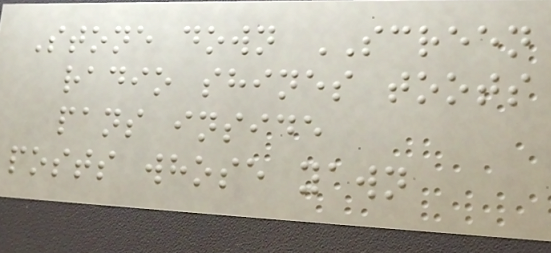Stone down SCREEN
radio shines toots
pans inside
posts whose yawn
